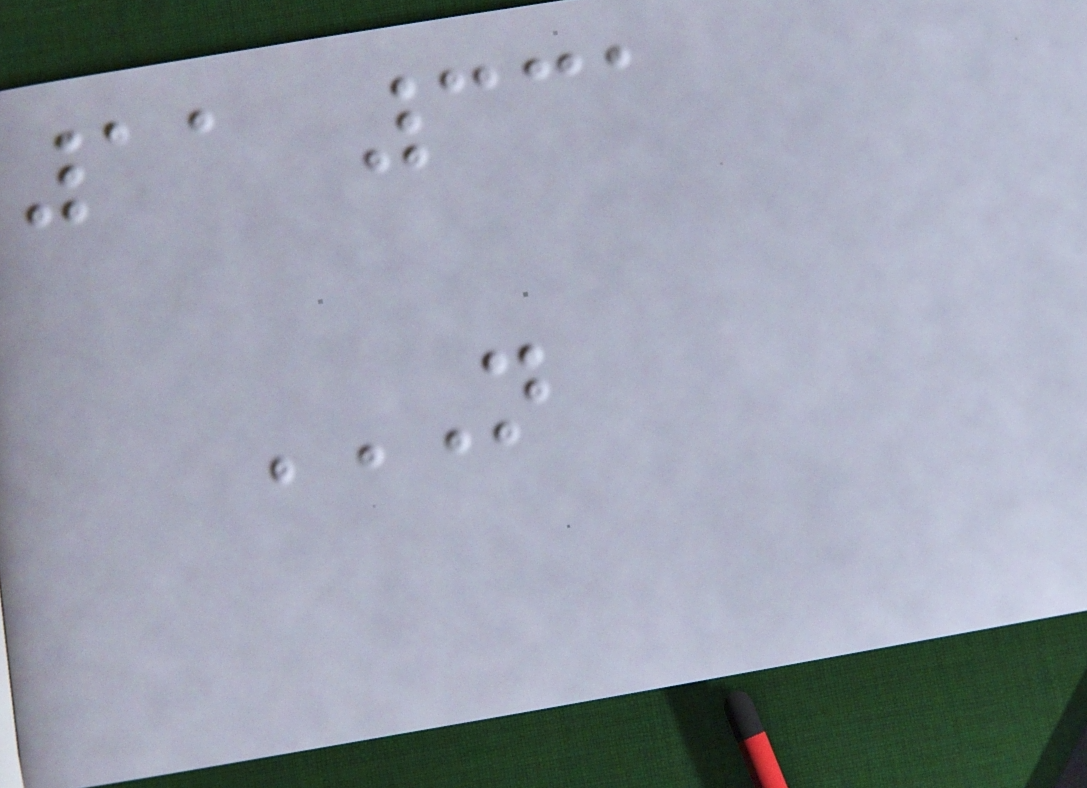11 331
N
